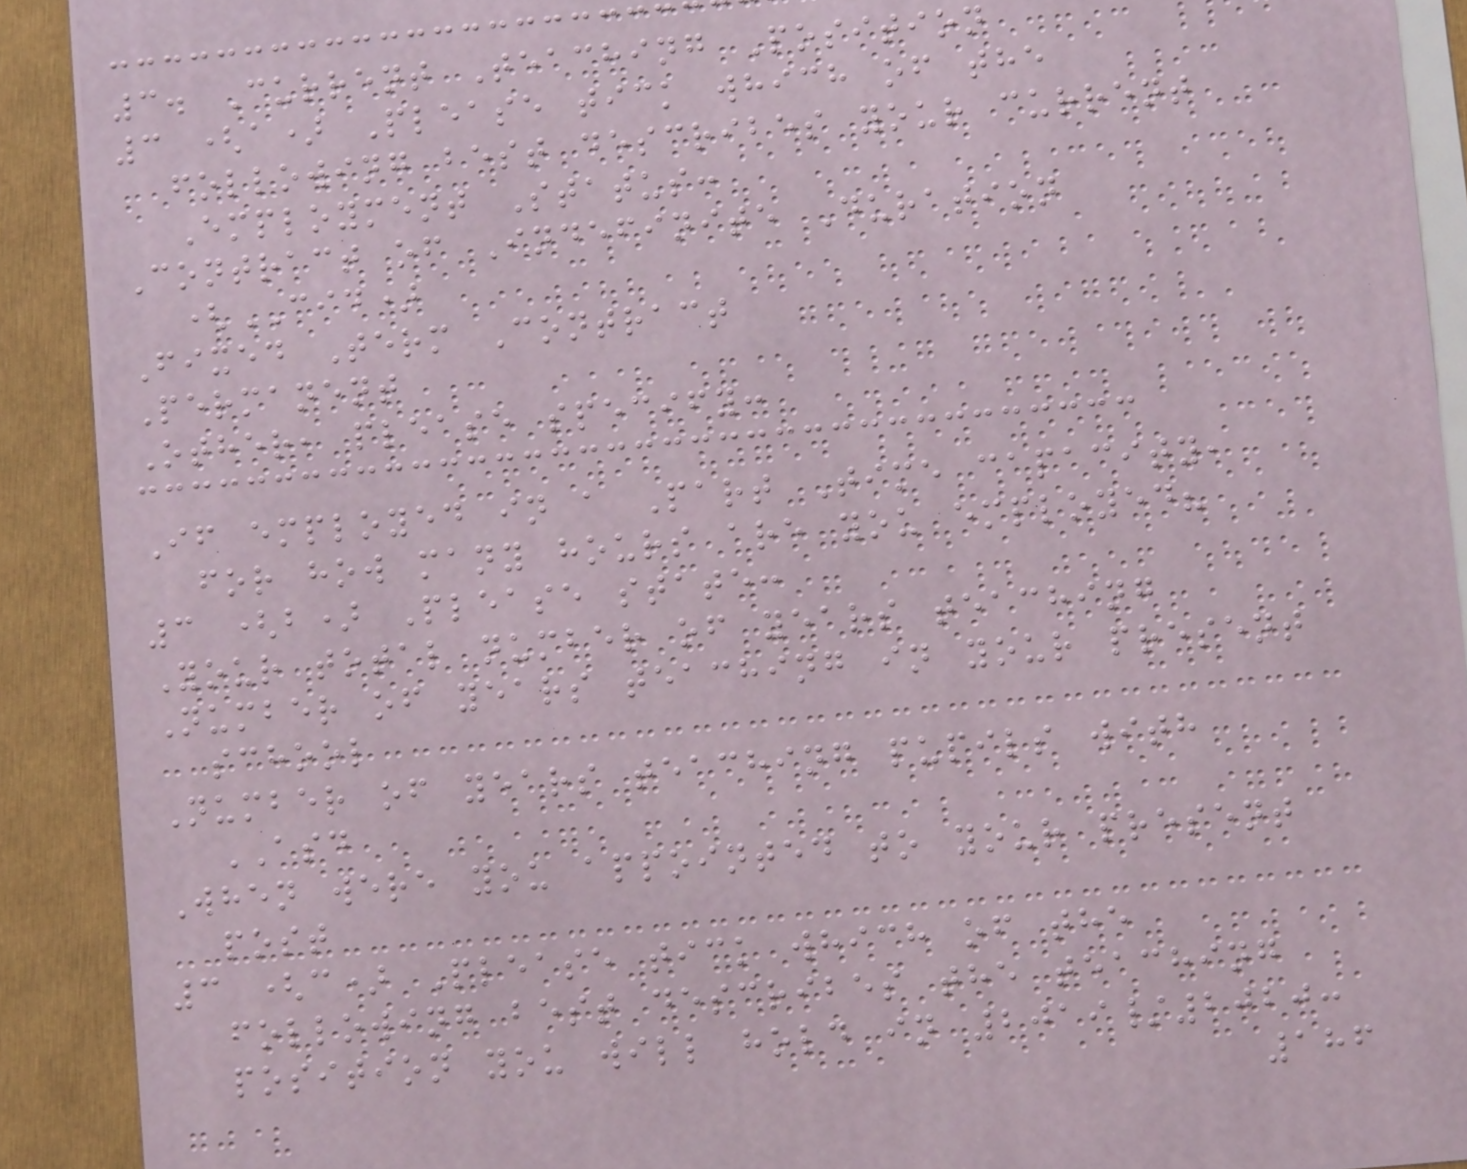3. Current Teaching Position
3 (a) Please tick which of the
following best describes your current
Employment Status:
Contract of Indefinite Duration
(CID)
Fixed Term Contract
Permanent
Other, please specify:
If employed in a Part Time capacity,
for how many hours are you employed?
3 (b) Please state:
Your total number of years teaching
Number of years teaching in your present
school
Number of years teaching pupils with
ASD
When were you appointed to your present
post
3 (c) Please tick which of the
following best describes the teaching
position you will hold in 2019/2020:
186
